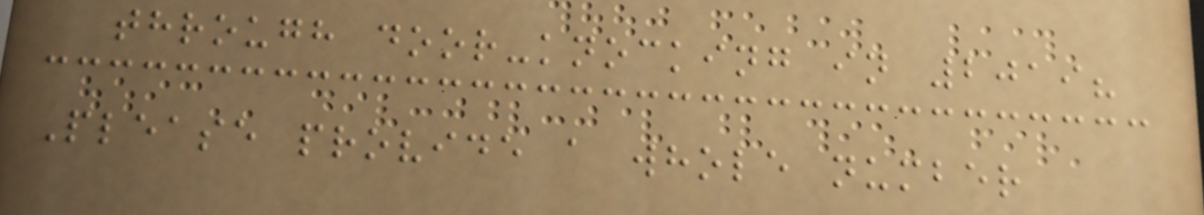through door-knocking in 2019?
Please provide a whole number
